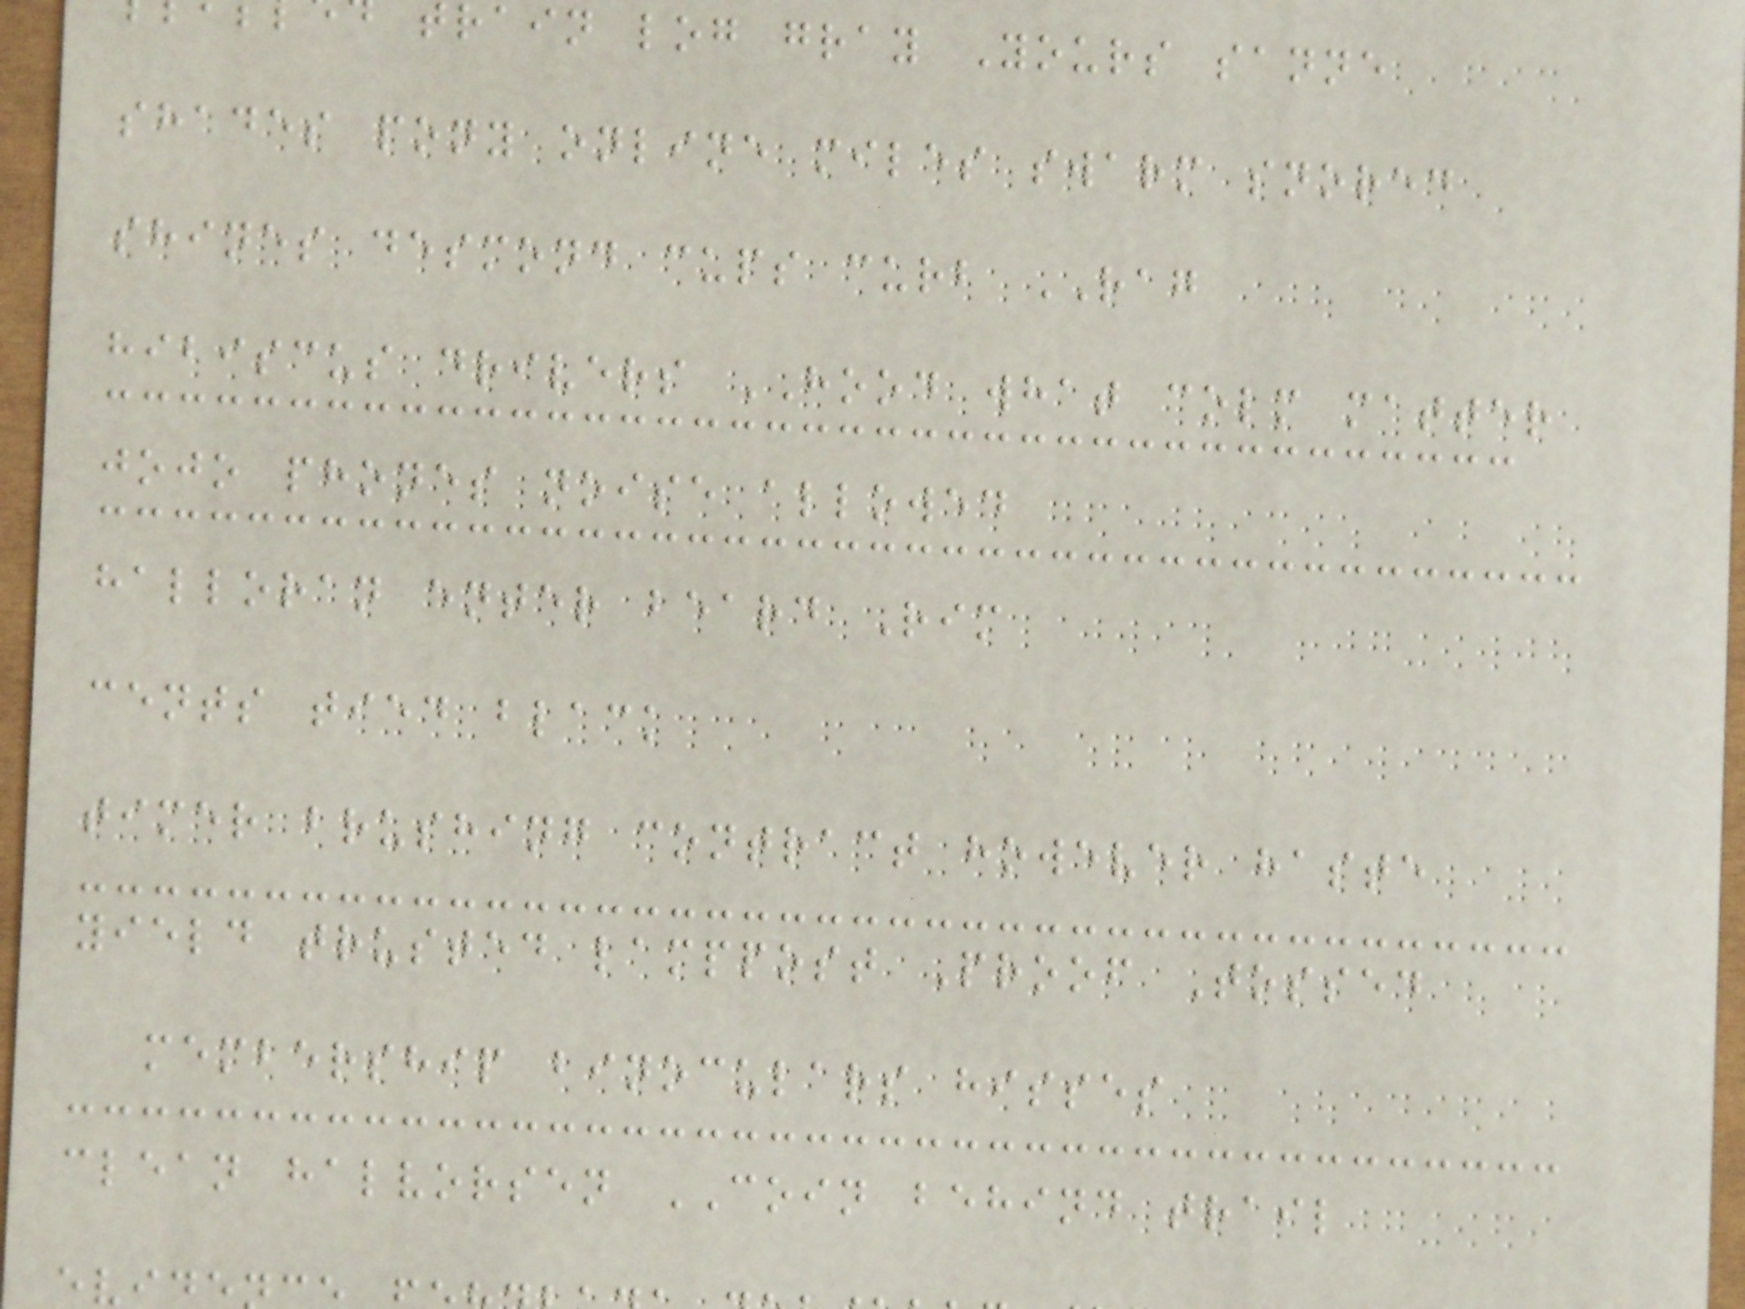rain log gray Yours sanne
shades pony online miles swarm snored
shines desmond cups curb RAG
hibiscus drivers HOOD what colm matter
jojo phones noise allowed
halloran enter beard Rim
cents tied black
timer brushing contract however haste
yield trusted lamppost Proof Tossed
membership binoculars hisses
clean halvorsen COIN behind trail
